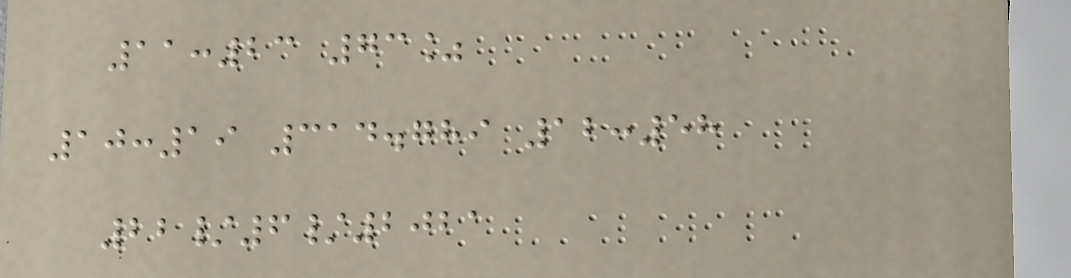11:23 73%
10:19 314.789 12:58
22/6/2021
